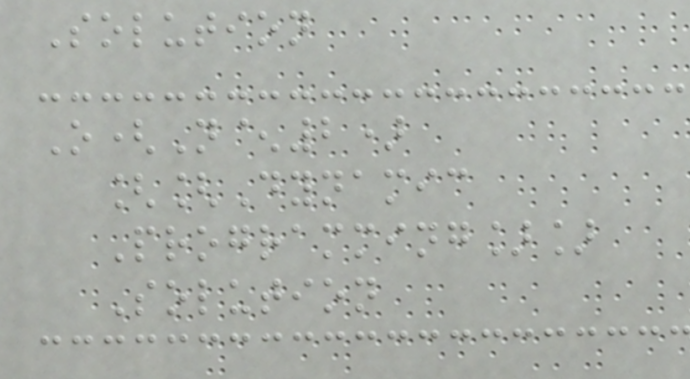Solution
O(N^2)
[[Dynamic
Programming]]
Solution
